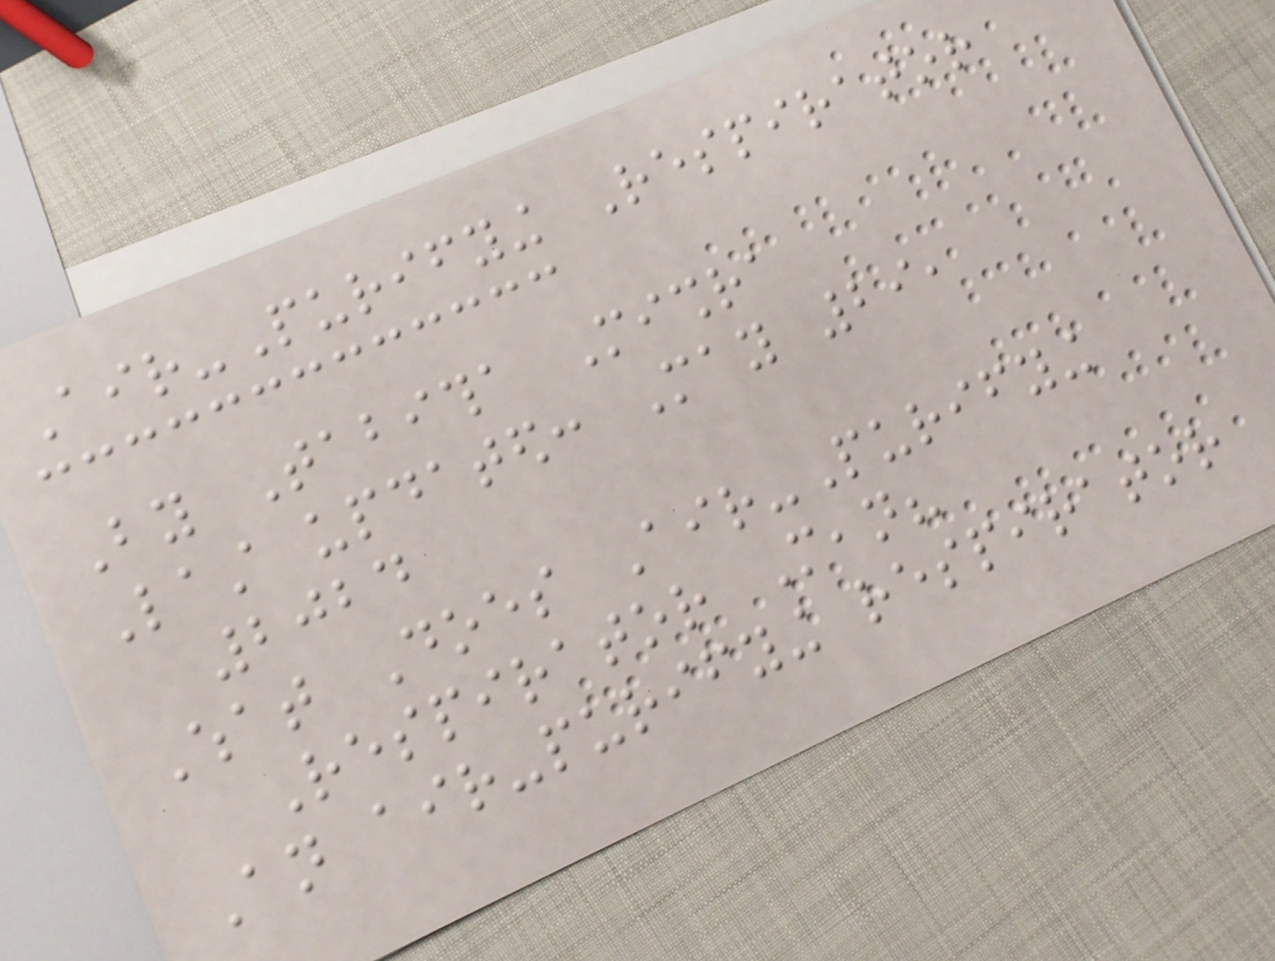Air-Purifying Respirator
By Tabitha Mishra
Last updated: May 29,
2024
What Does Air-Purifying
Respirator Mean?
An air-purifying respirator
